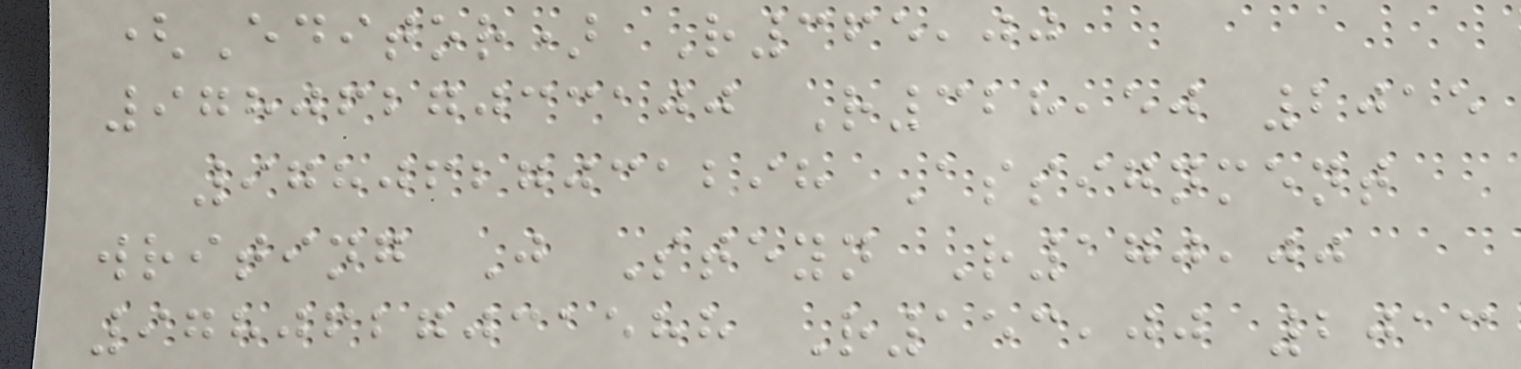(Editor) R365,00
9780627033100 R328,50 2015
9780627031298 Assignment
writing J Steyn R170,00
9780627031588 R153,00 2013
